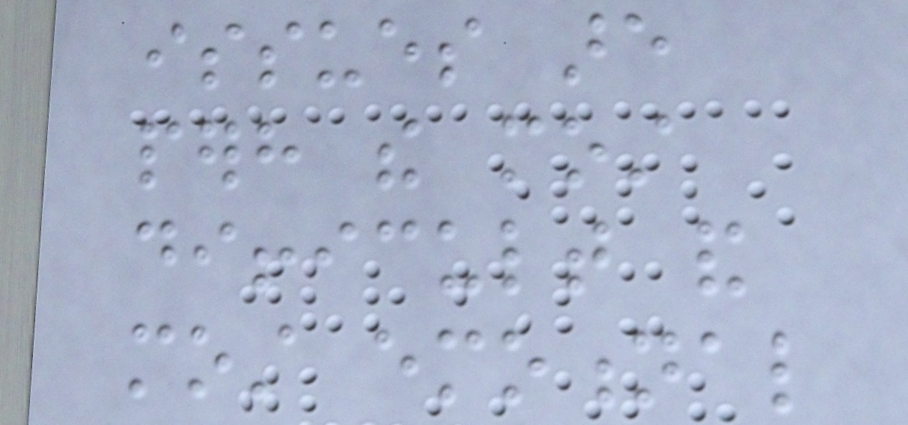issues are
perhaps the most
difficult and
most emotional
